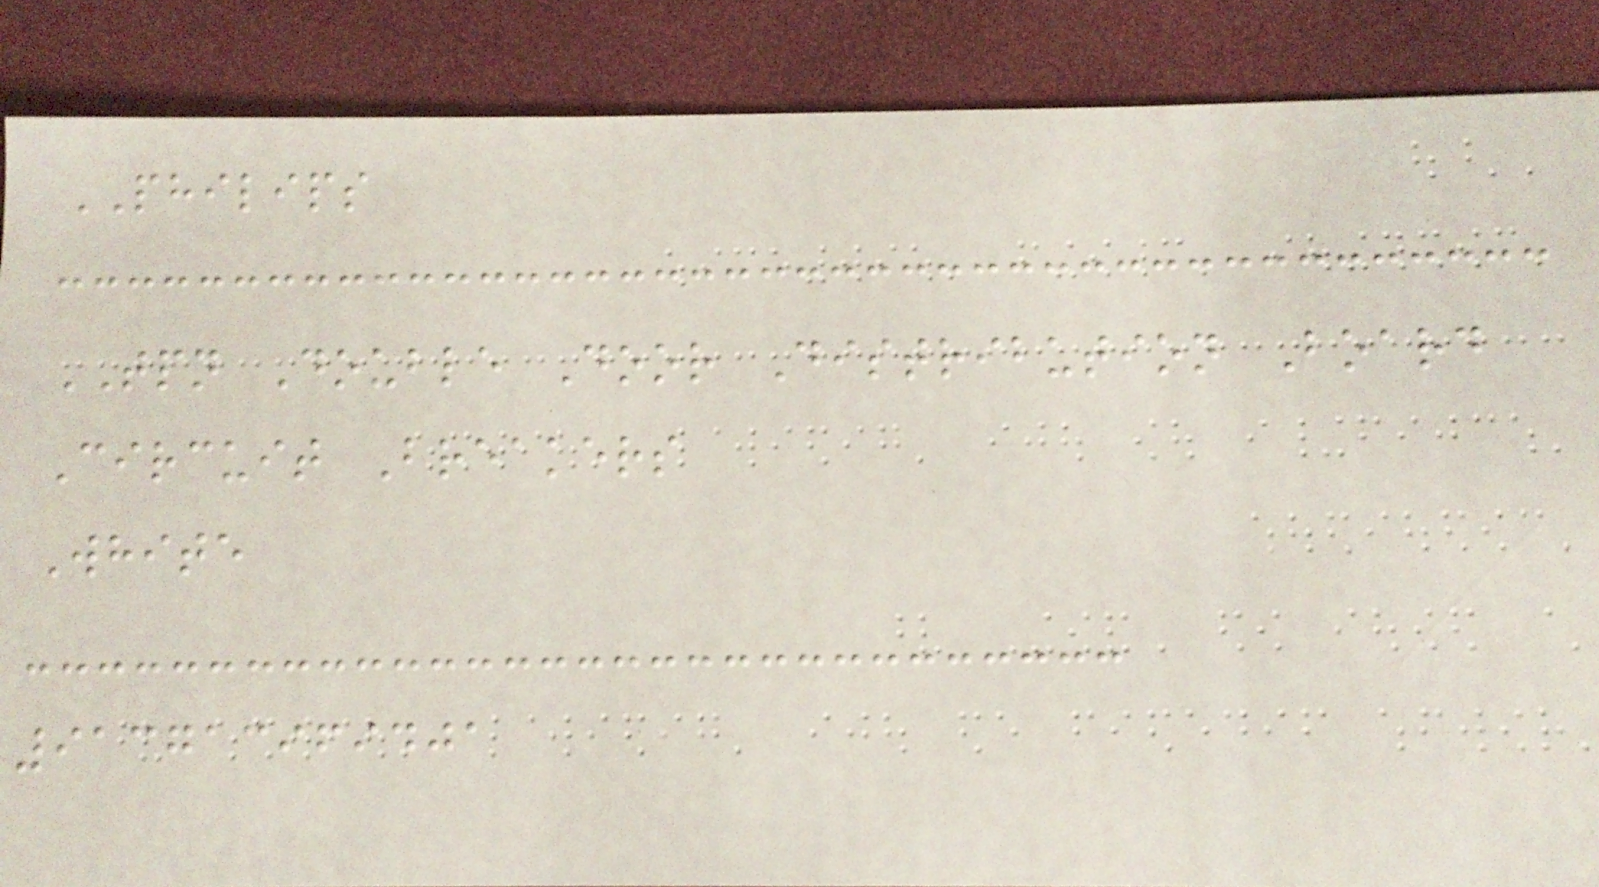PHILIPS
TPN Double Door Distribution Board
Circuit Breakers
White
913713969401
